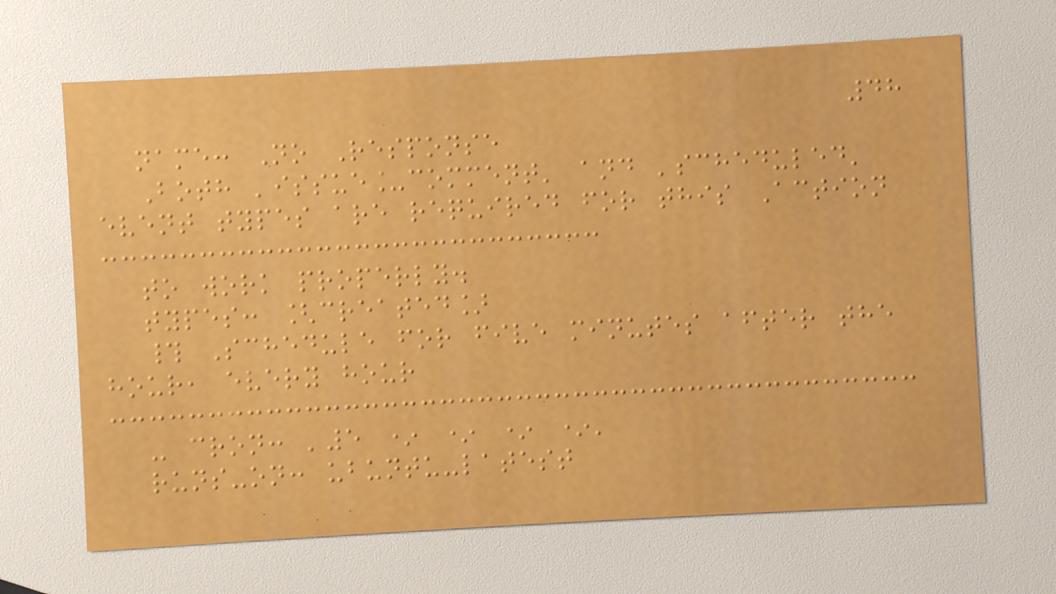48
name: No Response
Both 'issue_comment' and 'scheduled'
event types are required for this Action
to work properly.
types: [created]
# Schedule for five minutes after the
hour, every hour
- cron: '5 * * * *'
runs-on: ubuntu-latest
